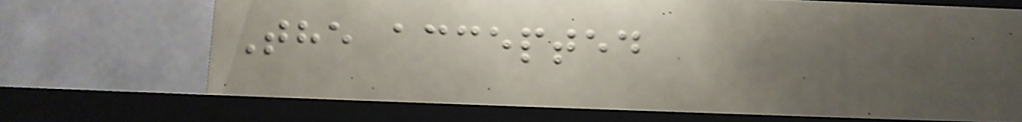The accepted
